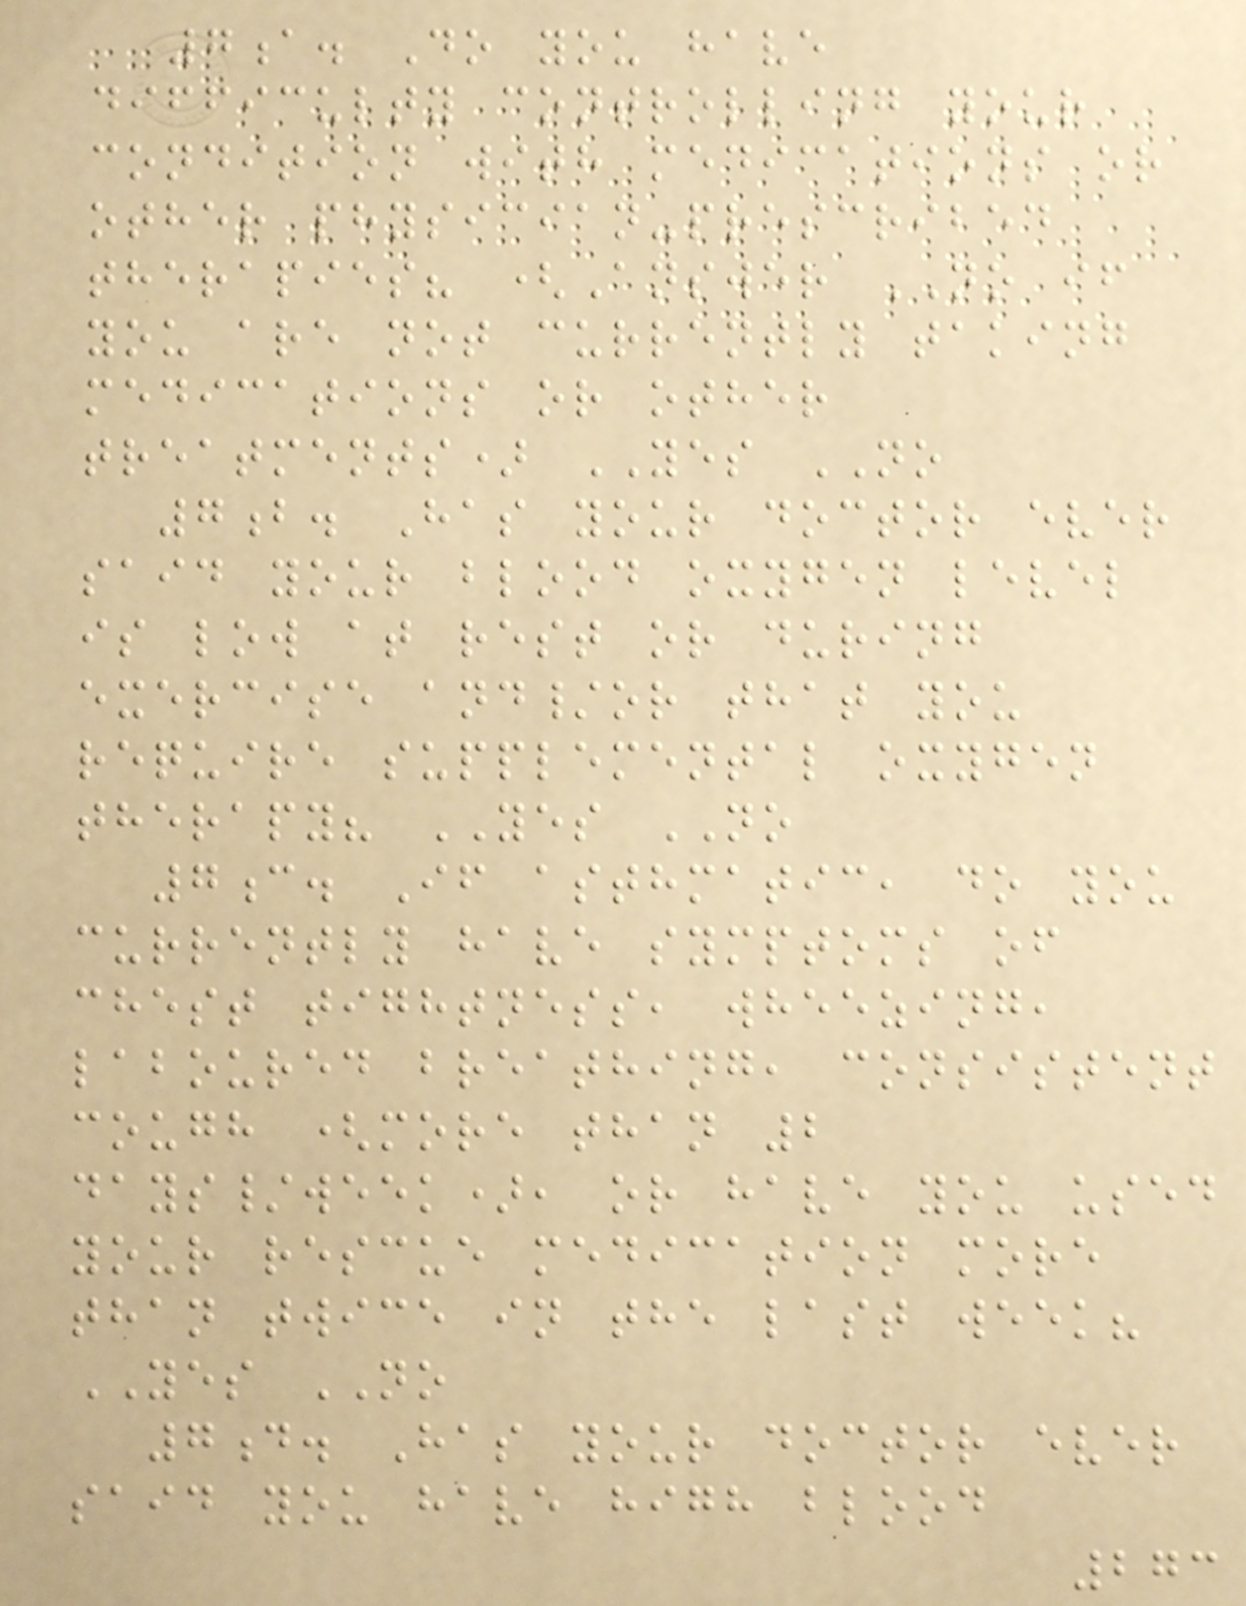7a. Do you have
difficulty controlling your
condition with medications or
other physician-prescribed
therapies? (Answer NO if
you are not currently taking
medications or other
treatments) YES NO
7b. Has your doctor ever
said your blood oxygen level
is low at rest or during
exercise and/or that you
require supplemental oxygen
therapy? YES NO
7c. If asthmatic, do you
currently have symptoms of
chest tightness, wheezing,
laboured breathing, consistent
cough (more than 2
days/week), or have you used
your rescue medication more
than twice in the last week?
YES NO
7d. Has your doctor ever
said you have high blood
273
